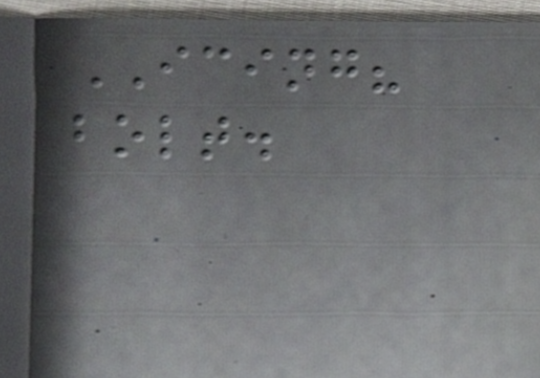ICING?
bolt.
